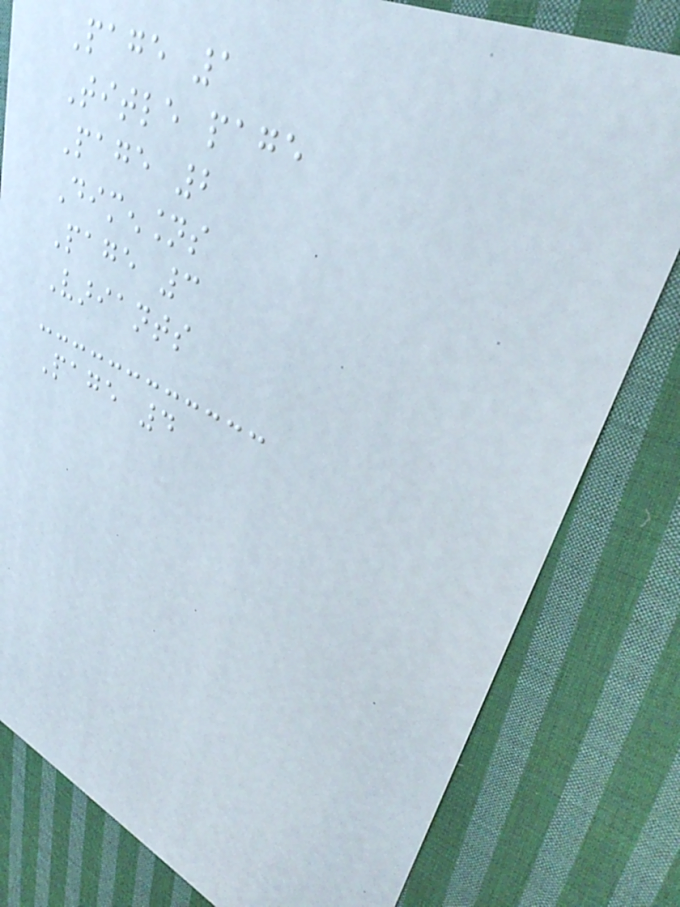Page 1
Title page
Page 2
Dimensions
Page 3
Variants
Page 4
